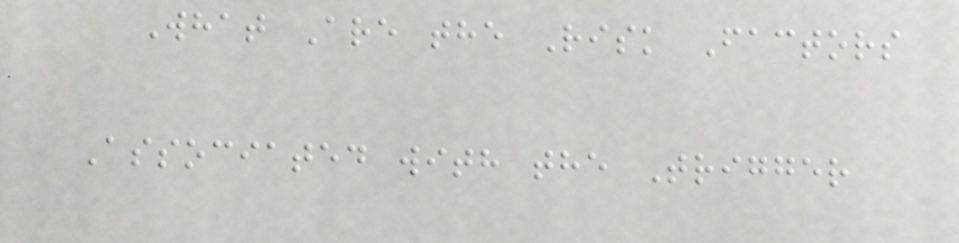What Are the Risk Factors
Associated with the Trigger
